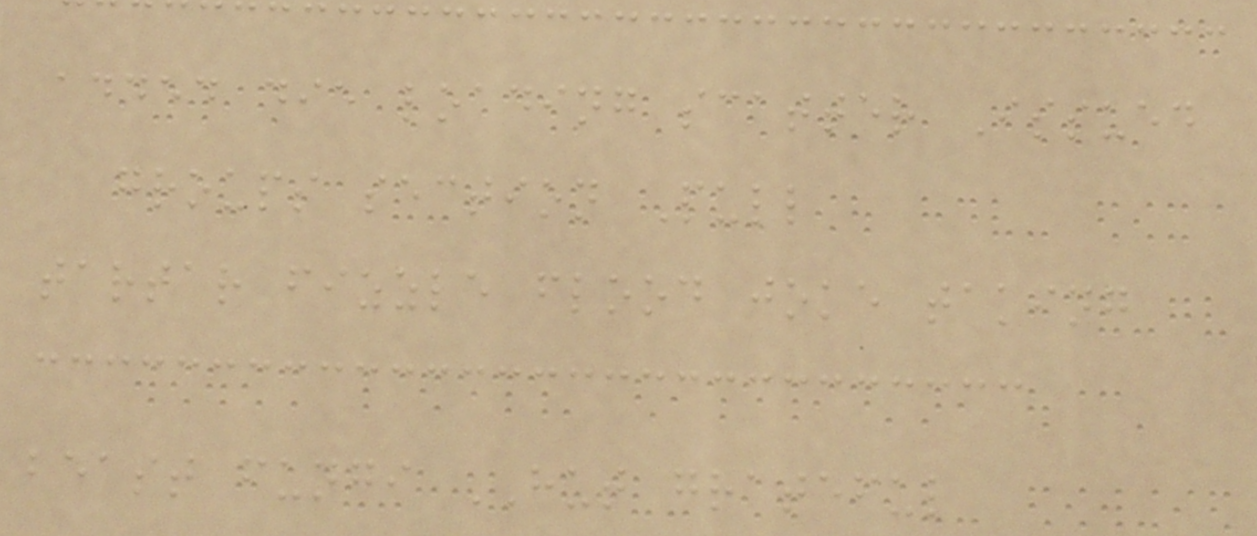added die loading scatter Issued
groups section Pull
tartar fizzle flood joke taking
beast fungi HUT grateful
